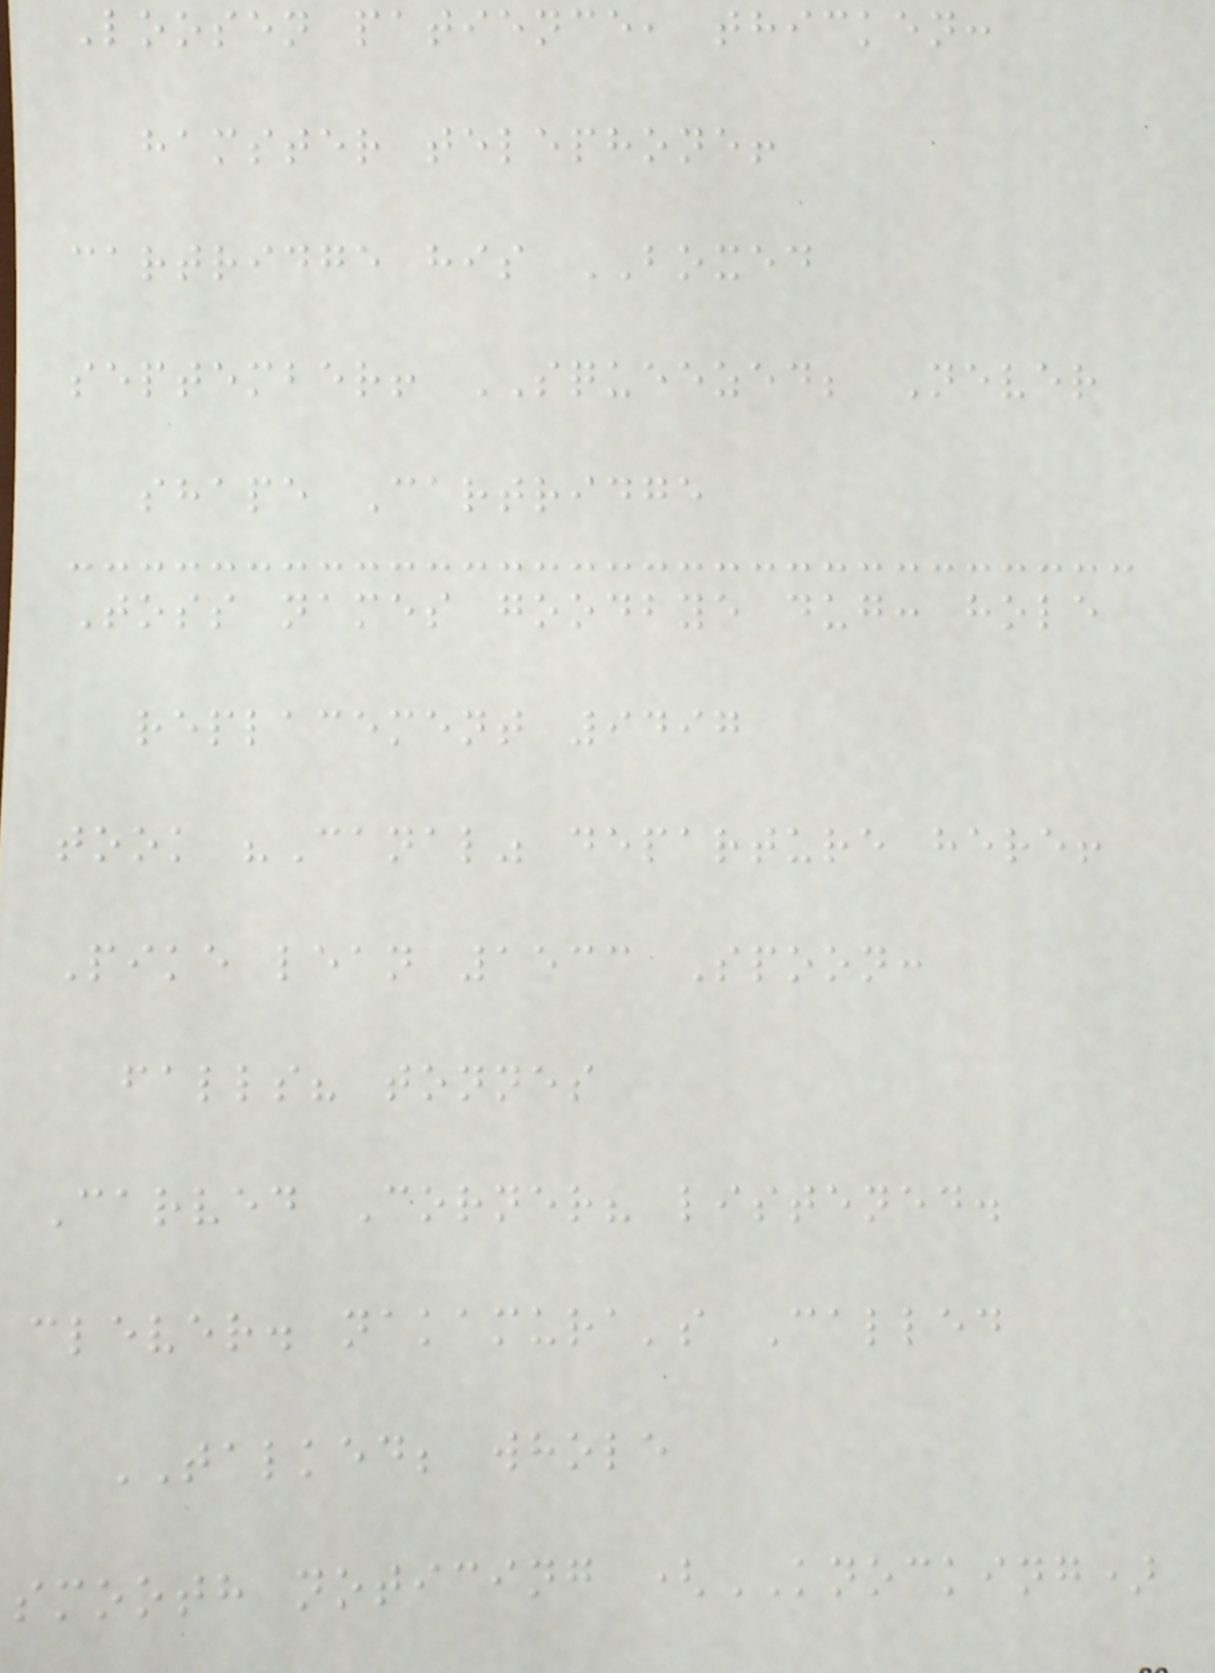Loosen patience, thicken:
hamster telephone!
cartridge his BOXED
september! SQUEEZED; Never
shape Cartridge
Toss names goodbye dug: hole
replacement 9497
took "Canal" departure here!
Pike lean 1533 Spoon:
falls? tonnes
Carved Corner? listened.
clever. nakamura's Called
TALKED; whole
smooth noticing (KNOCKING)
